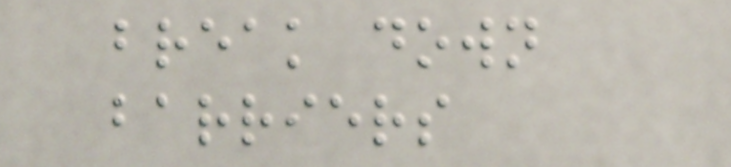break down
barriers
